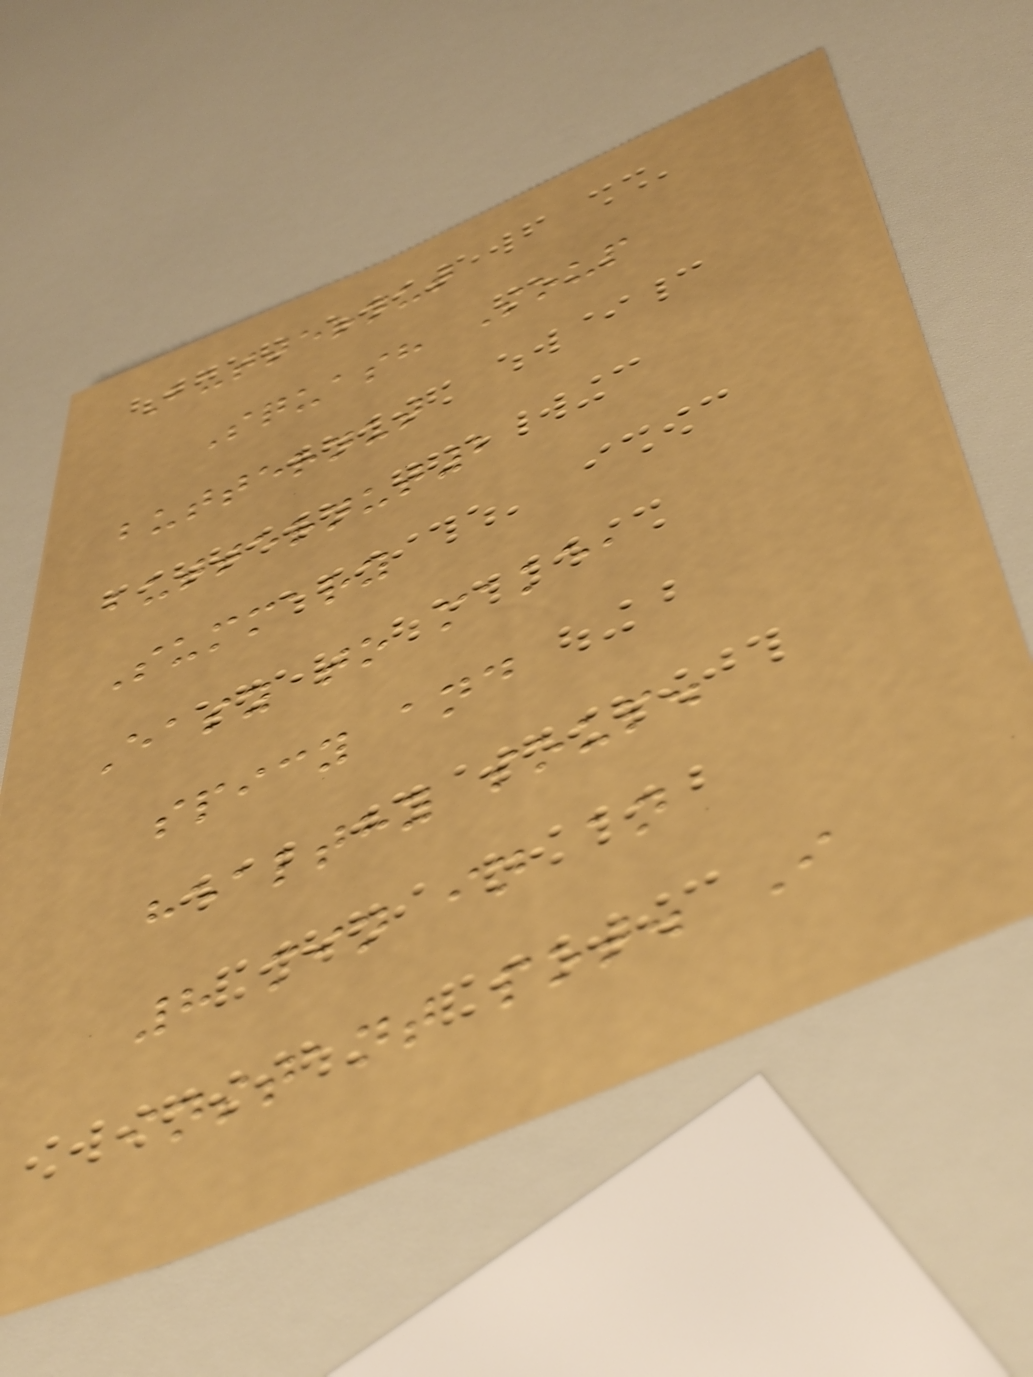Butternut
Squash Soup
butternut
butternut2
Summary
Easy to make,
spicy and
healthy soup.
8 min in an
instant pot. I
